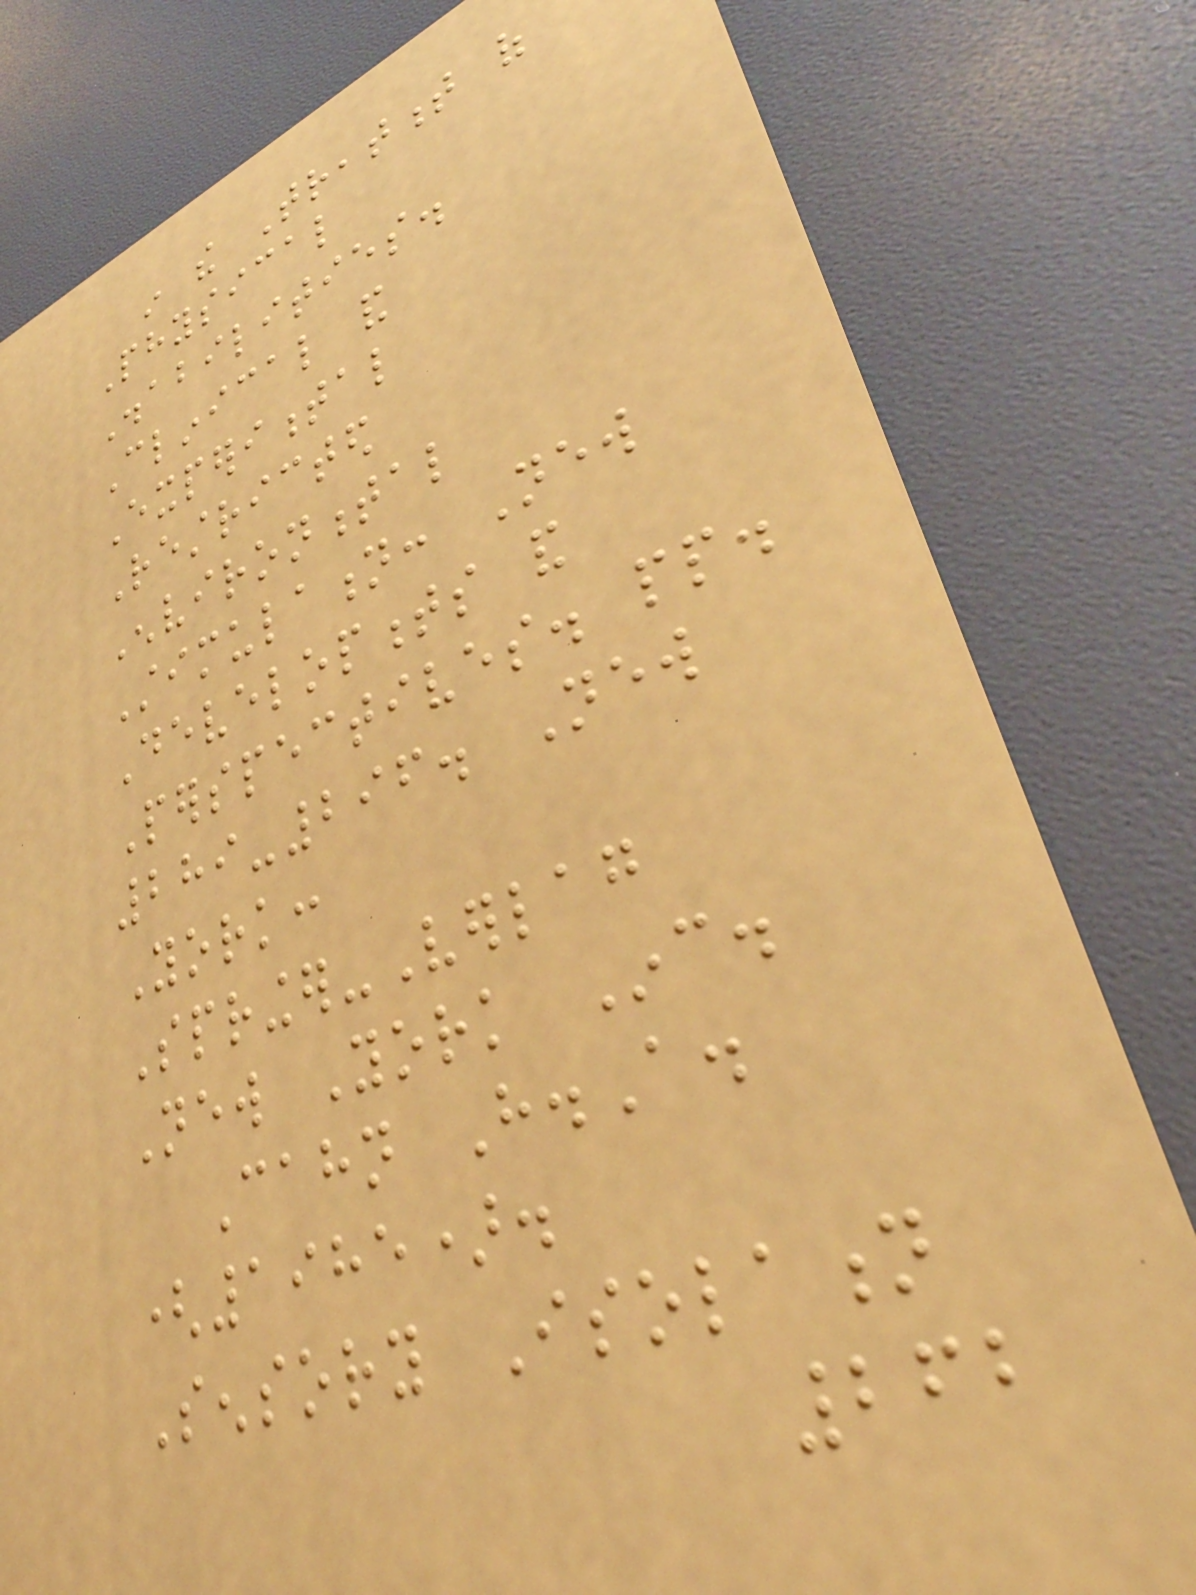in the Treatment of
Physical
Disabilities.
Clinical and
Experimental
Restricted
Environmental
Stimulation: New
Developments and
Perspectives. pp.
289-296. New
York:
Springer-Verlag
New York Inc.
Cahn H.A.
(1985).
Sensory Isolation
262
